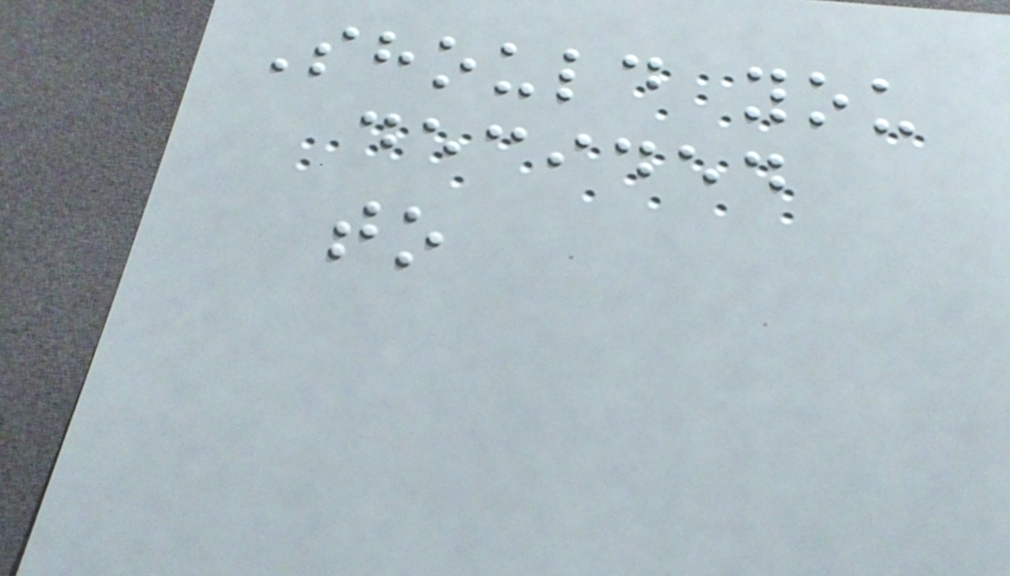Should you
decided
to
